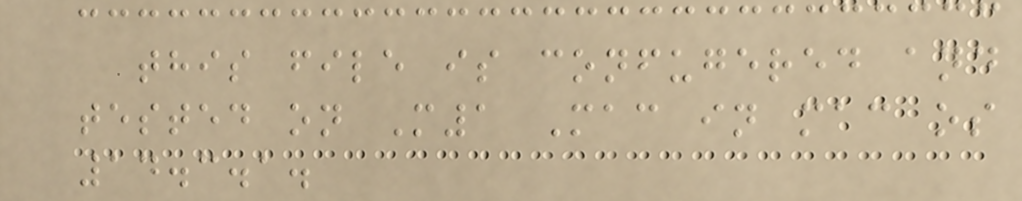this file is confugered and
tested on M1 Mac in mac os
14.3.1.
